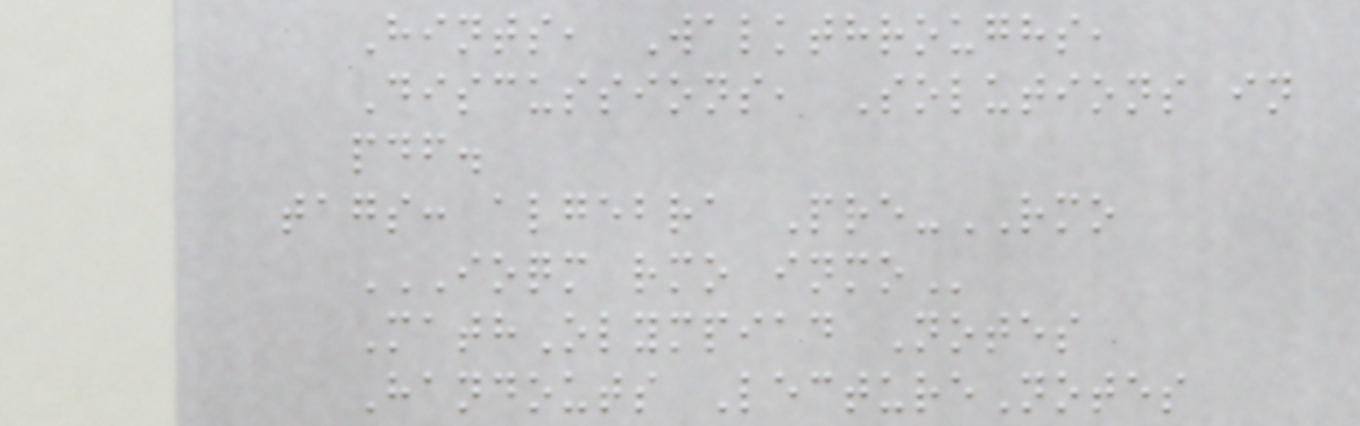Hints, Walkthroughs,
Discussions, Solutions in
pdf.
tags: algebra Pre-RMO
IOQM RMO INMO
MathOlympiad Notes
Handouts LectureNotes
